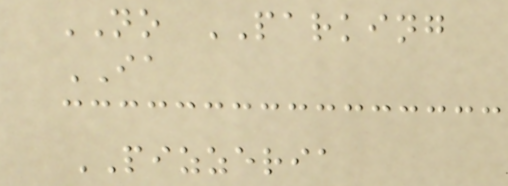NO PARKING
IA
PIZZERIA
